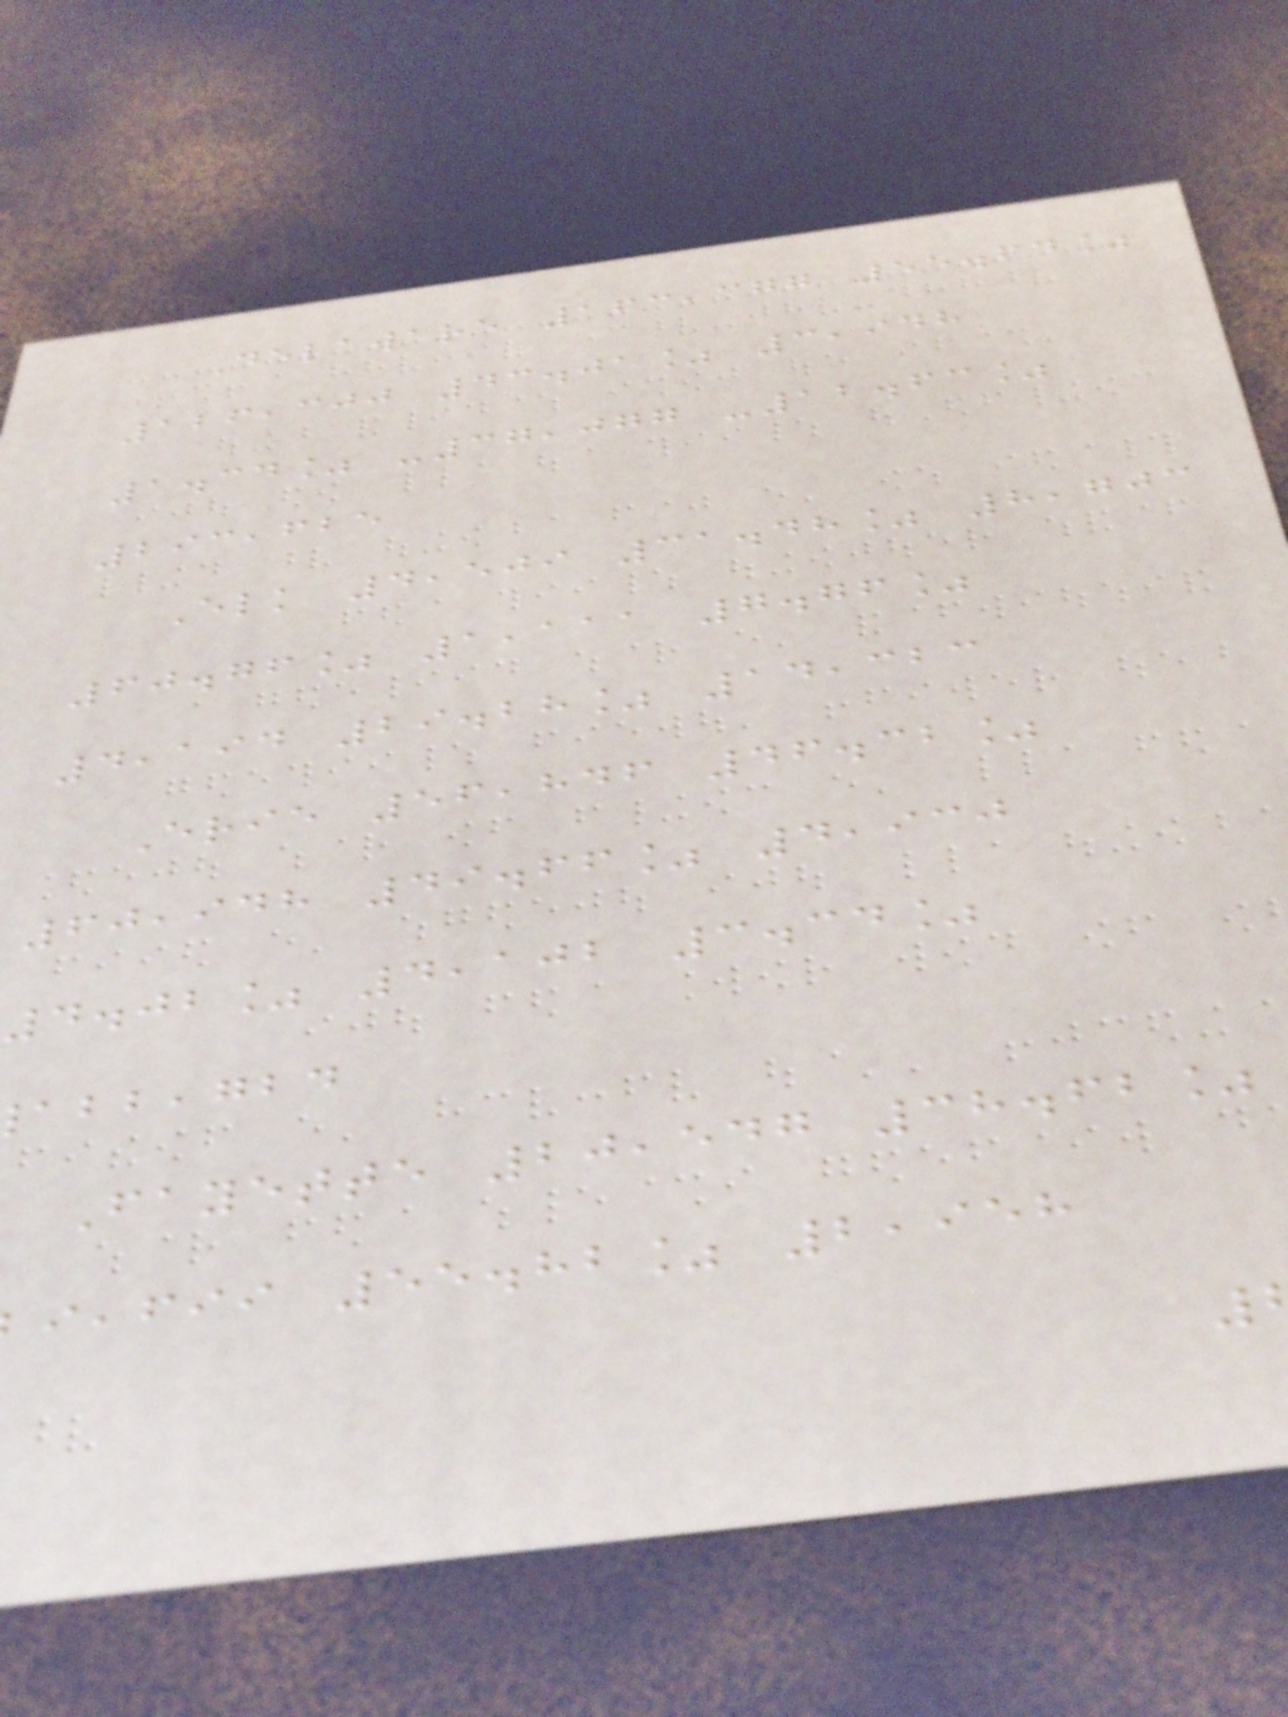Delaware 163,377 55.64%
126,300 43.01% 3,948
1.34% -37,077 -12.63%
293,625
Elk 4,509 31.48% 8,703
60.76% 1,111 7.76%
4,194 29.28% 14,323
Erie 56,846 46.32%
60,948 49.66% 4,930
4.02% 4,102 3.34%
,gbd
Fayette 20,547 38.62%
,fii 55.82% 2,958
